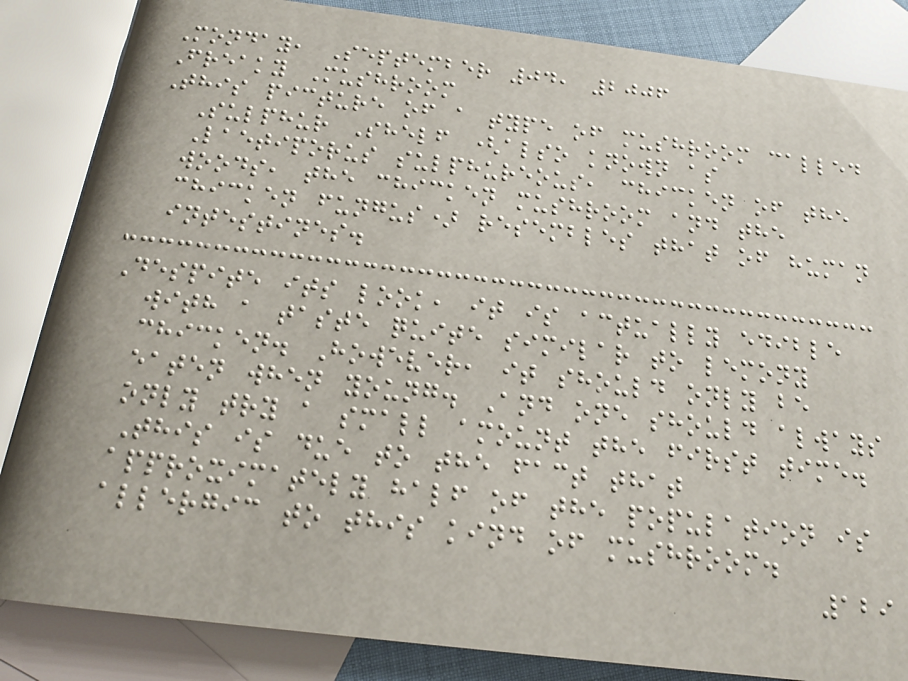Monday, September 04, 2006
Freaky Mushroom
This picture of a type of mushroom called
Sulphur Shelf (also known as
Laetiporus sulphureous, chicken of the
woods, the chicken mushroom and the
chicken fungus) resembles that of human
intestines.
Despite its look, it is actually edible
with a taste quite similar to lemony
chicken. However, it should only be
eaten when young. And one should always
only try a small amount the first time.
This is due to the fact that
approximately half of the population is
allergic to this kind of mushroom.
129
